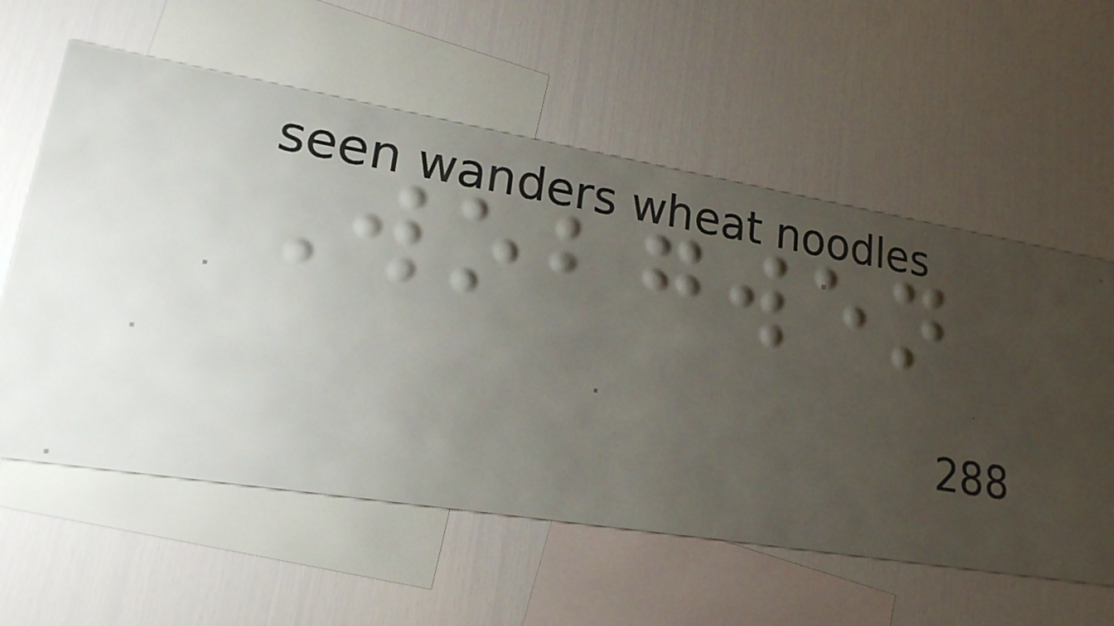Wobgwen
